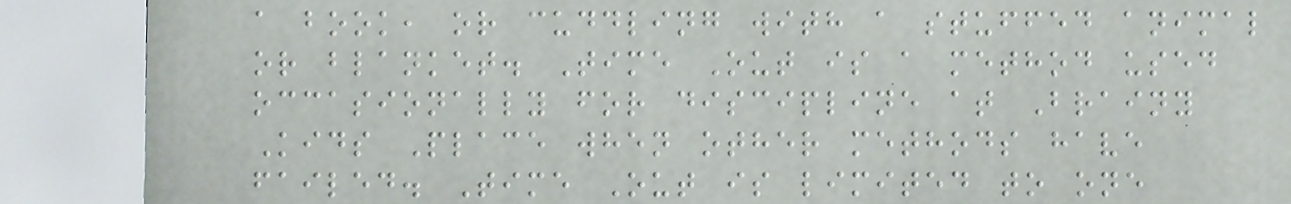a book, or cuddling with a stuffed animal
or blanket. Time Out is a method used
occasionally for discipline at Brainy
Kids Place when other methods have
failed. Time Out is limited to one
